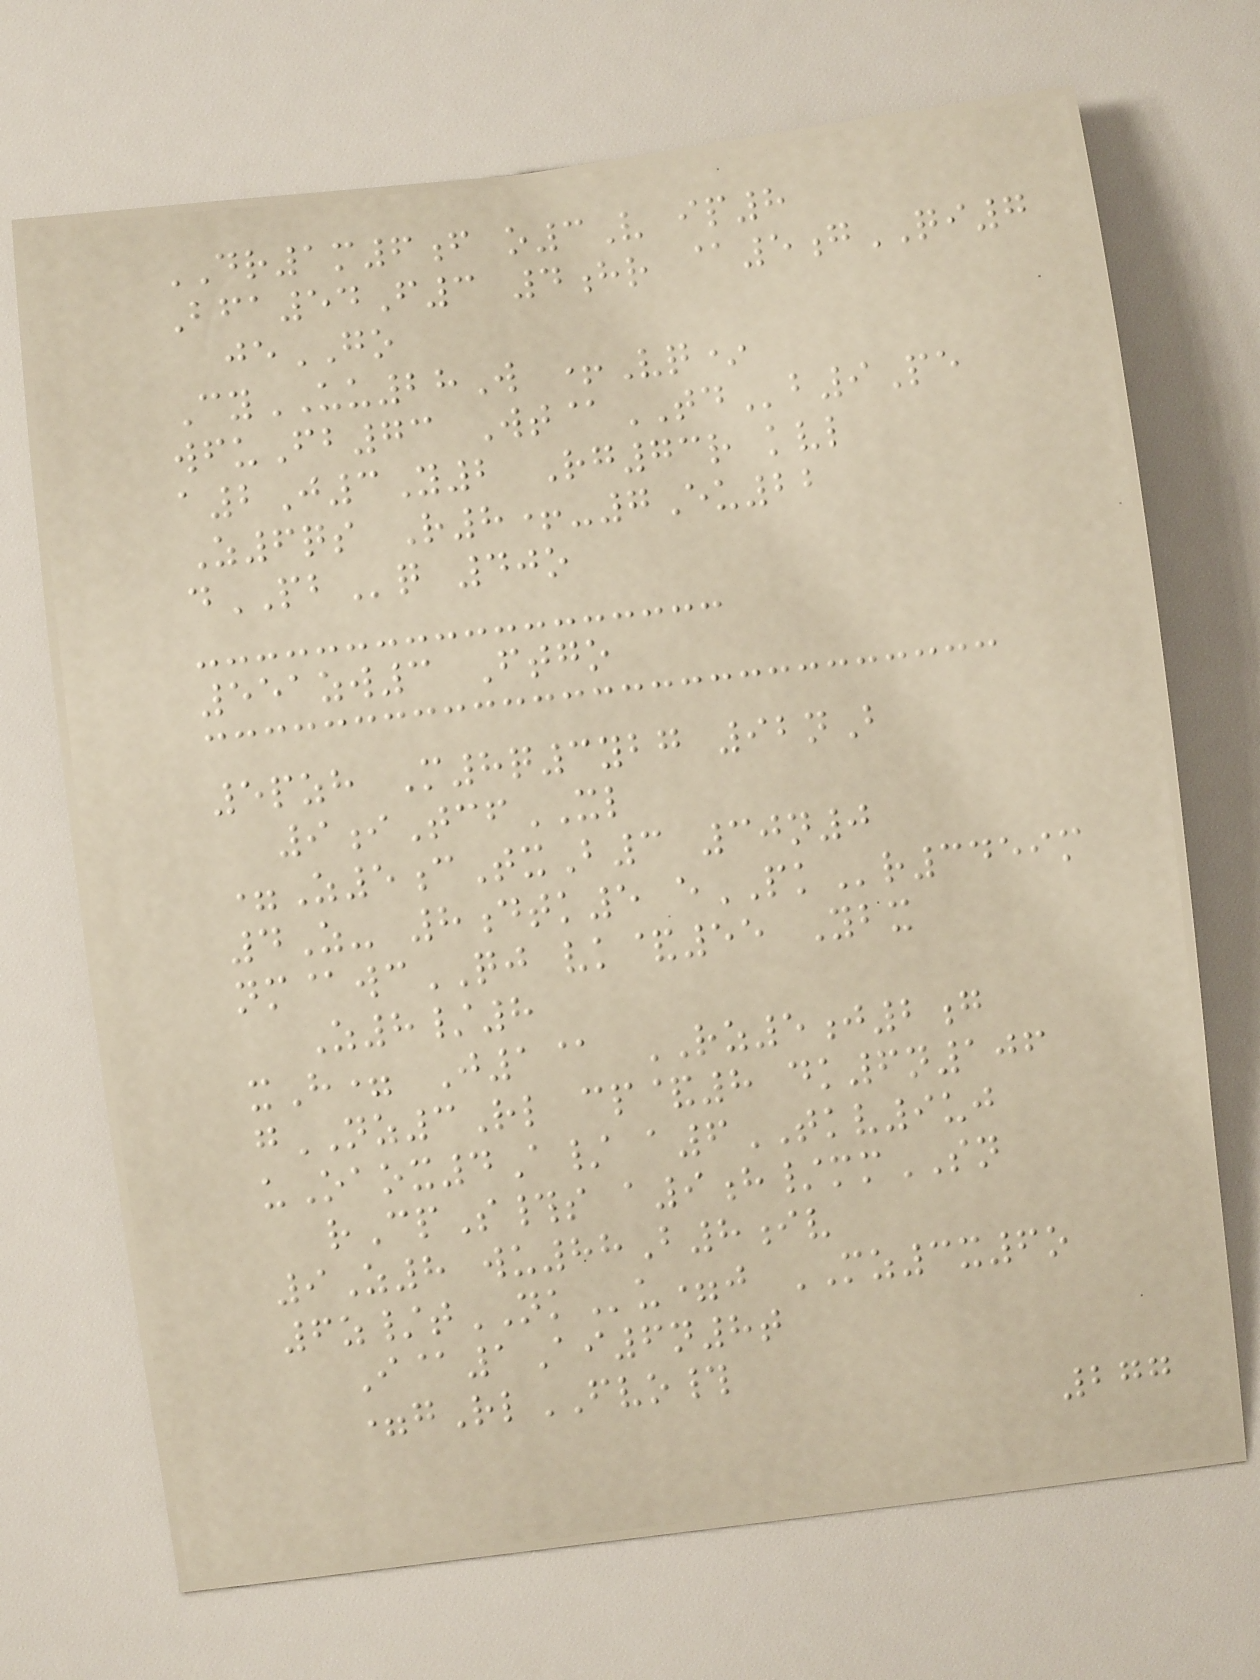DR1m6f o3V ip8
Bfa54F3 4hr @5gQI7
jeGO
CyUU28W +Vq*
wfuFb73 Wt@TDb9Pe
a2J3Y2 Rg73r kvl
Z6qs R8+-7Eu22
dPBq 40o
551zw3 Ftgo
5pzh M8q3ybg 92nB
9iTcfXL
=Z5cTxB3 30n0
4Z- 8dtk5 ePKr3459m
nm@wcQJ vk&55 Ybx
Z8/8
xH= J1@ RZ5j2g
gNZ3Rl cp&8 dk6n106
uOaox4A/ a6TKV9uj
rCpS#s a9h/mmSN
9Z8 wu88B8iv
6z/tNKu=j MZ3x6o
I@1Ai6n8t
=gRlFVO#
277
